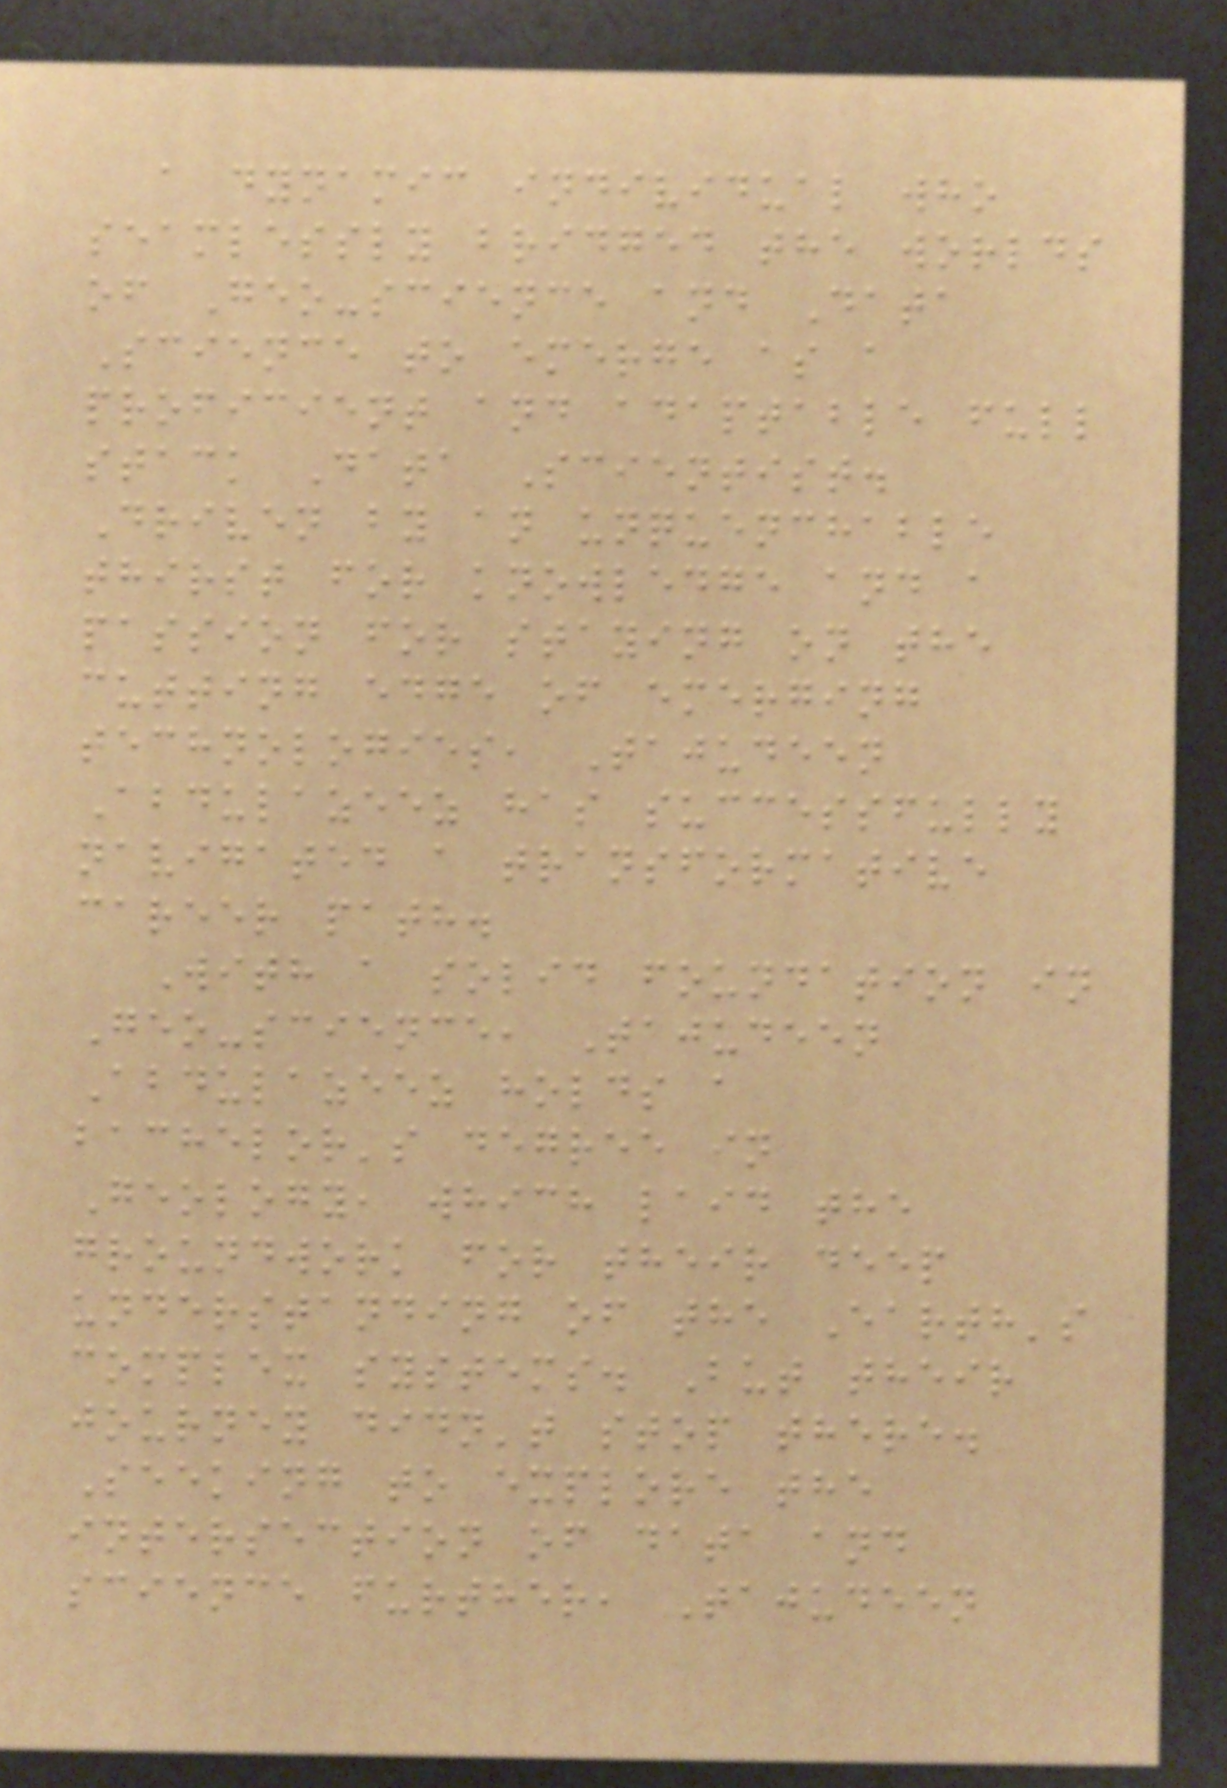a dynamic individual who
seamlessly bridged the worlds
of Geo-science and Data
Science to emerge as a
proficient and adaptable full
stack Data Scientist.
Driven by an unquenchable
thirst for knowledge and a
passion for staying on the
cutting edge of emerging
technologies, Tajudeen
Abdulazeez has successfully
navigated a transformative
career path.
With a solid foundation in
Geo-science, Tajudeen
Abdulazeez holds a
bachelor's degree in
Geology, which laid the
groundwork for their deep
understanding of the Earth's
complex systems. But their
journey didn't stop there.
Seeking to explore the
intersection of data and
science further, Tajudeen
